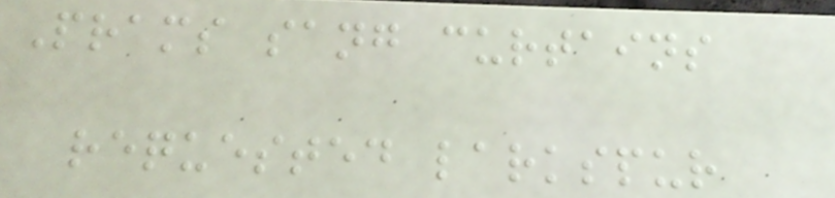Prams sang curtains
requested larkspur
